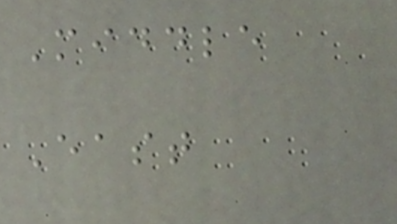Middle
East
